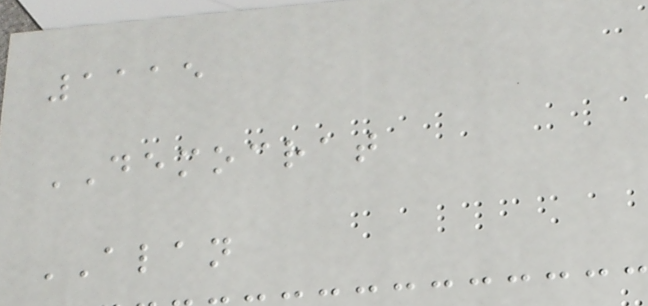1115
DEMOCRAT
ALAN
